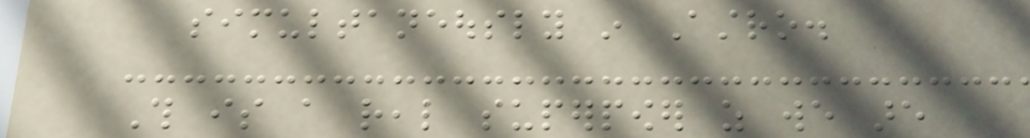simultaneously in Astro.
This is a real superpower as we are
